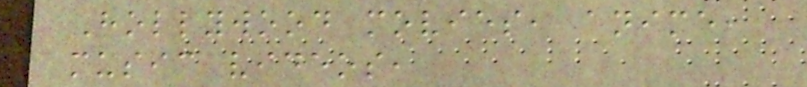Hollywood movies, anime,
music videos,
